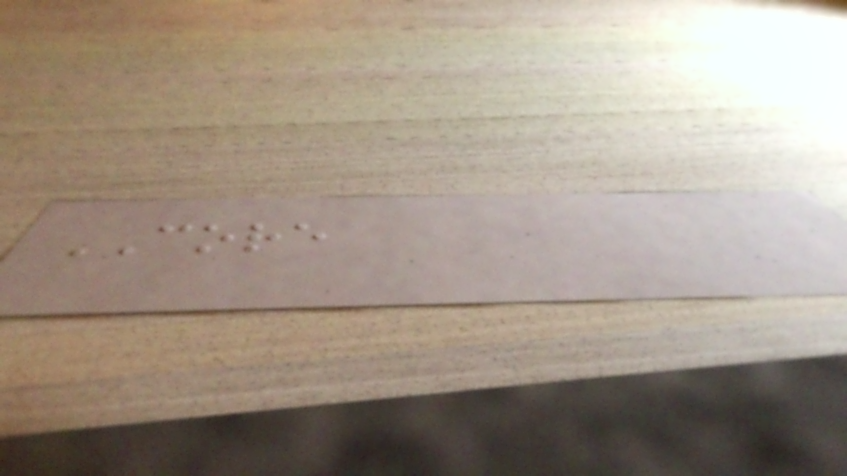CORE
